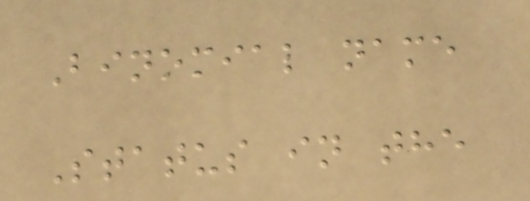Binomial name
Status in the
